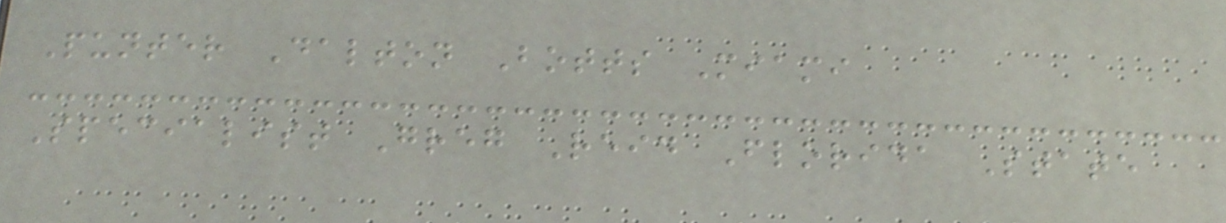Punter Dalton Botts Miami
Specialist Greg Reid Florida State
